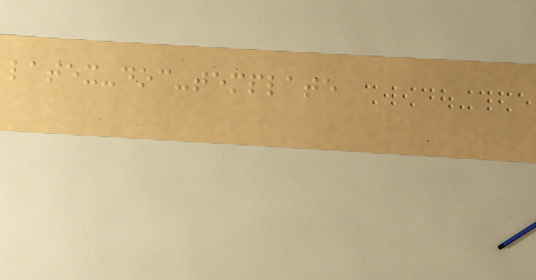latex-doc-template
